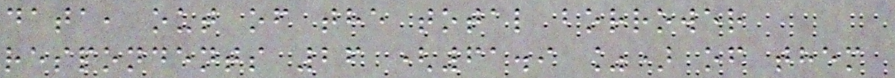data, out of the total borrower
respondents 26 (61.9 %) of them
